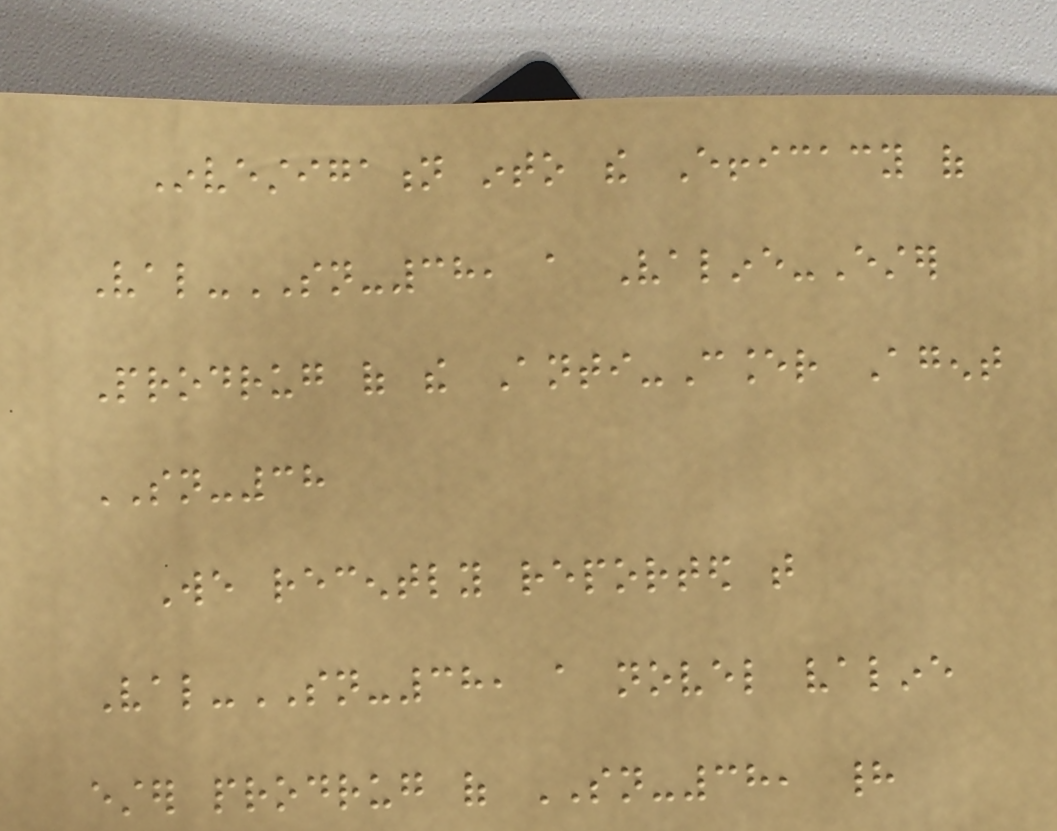Investigation into the Efficacy of
Val-SN-38, a Valine-Ester
Prodrug of the Anti-Cancer Agent
SN-38
We recently reported that
Val-SN-38, a novel valine
ester prodrug of SN-38, had
